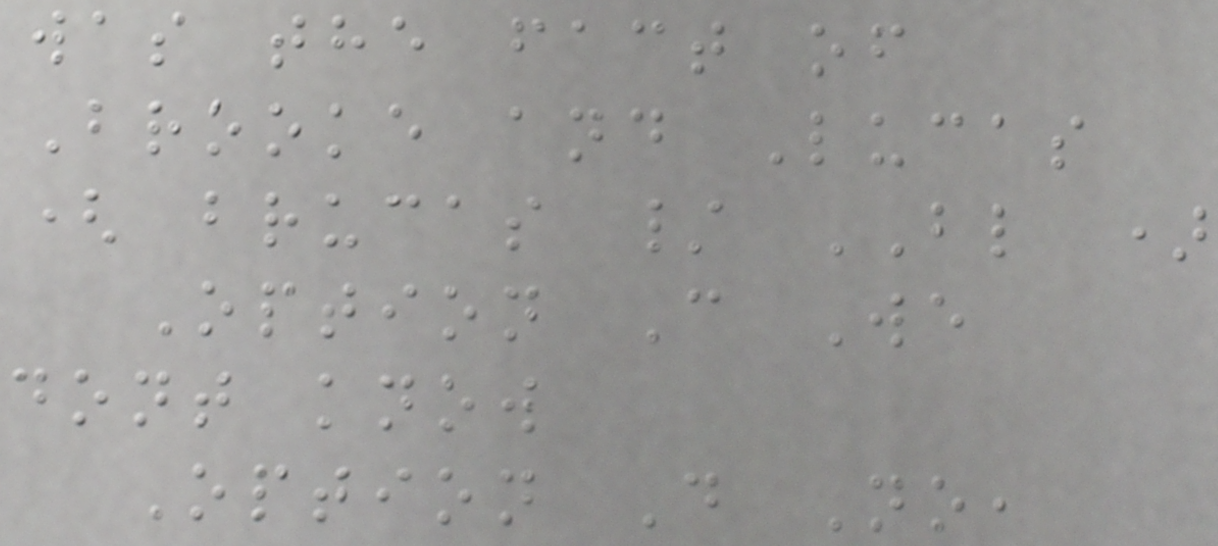was the fact of
Brooke and Lucas
( brucas / BL )
Option C We
dont know
Option D No,
